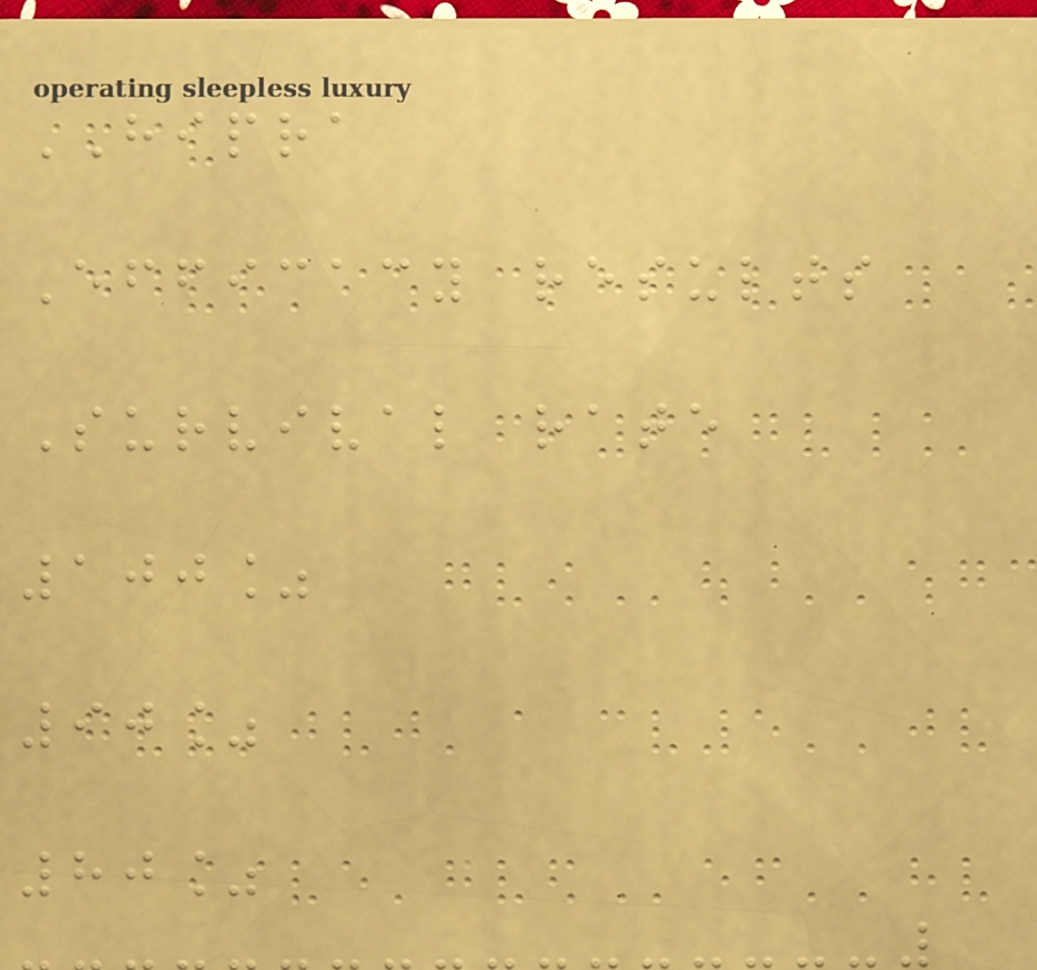HIPRA
Efficacy results
Survival rate
100%
90%
80%
